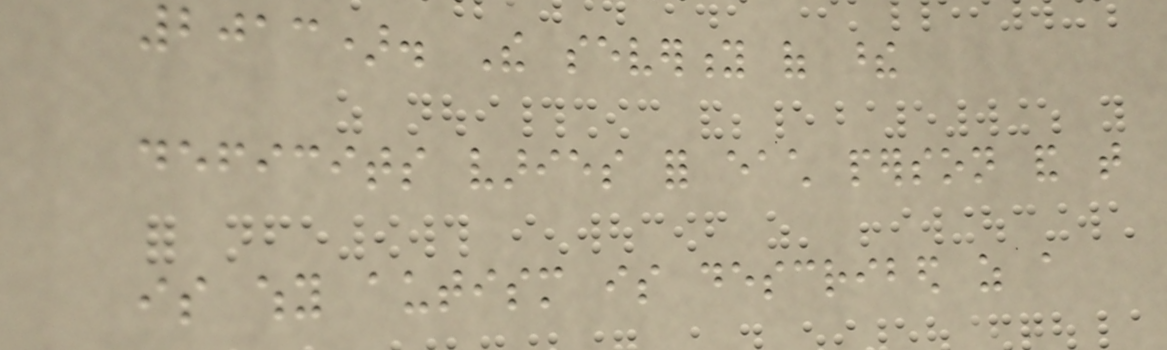2013). The severity of these
deficits varies for each person and that
is why autism is described as a
